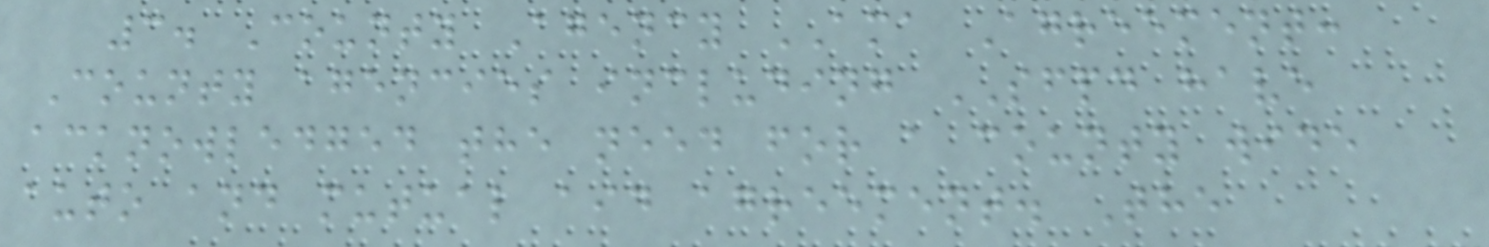3. County Agency AMA Agreement:
County agencies including SFPD have
acknowledged the need for a county wide
auto and mutual aid agreement. The
